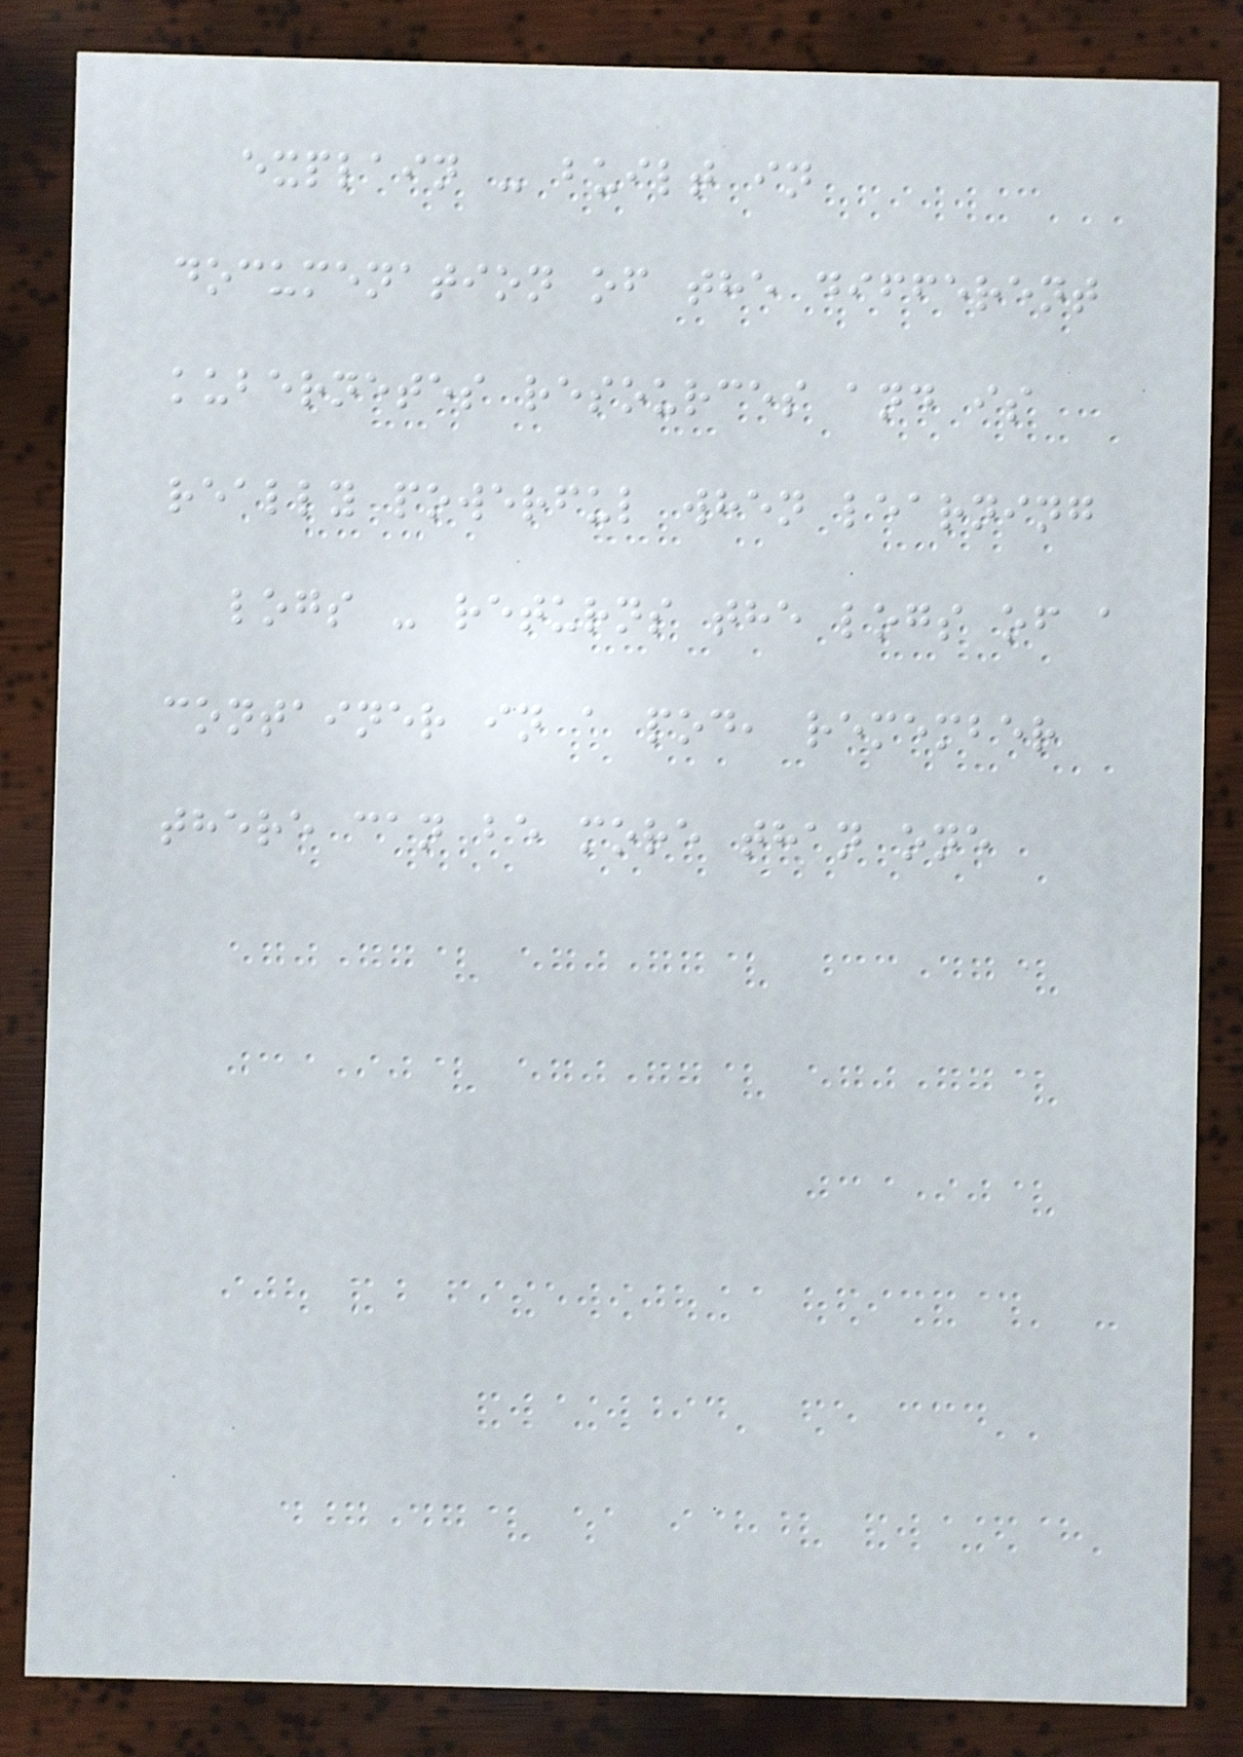explain - built in
documenation of the different
kubernetes resources and is
really powerful when learning
logs - returns the logs of a
container in a pod, remember
there can be more than one
